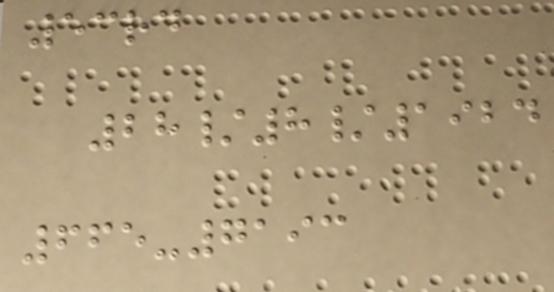53rd
28/8/1924
665-7193
